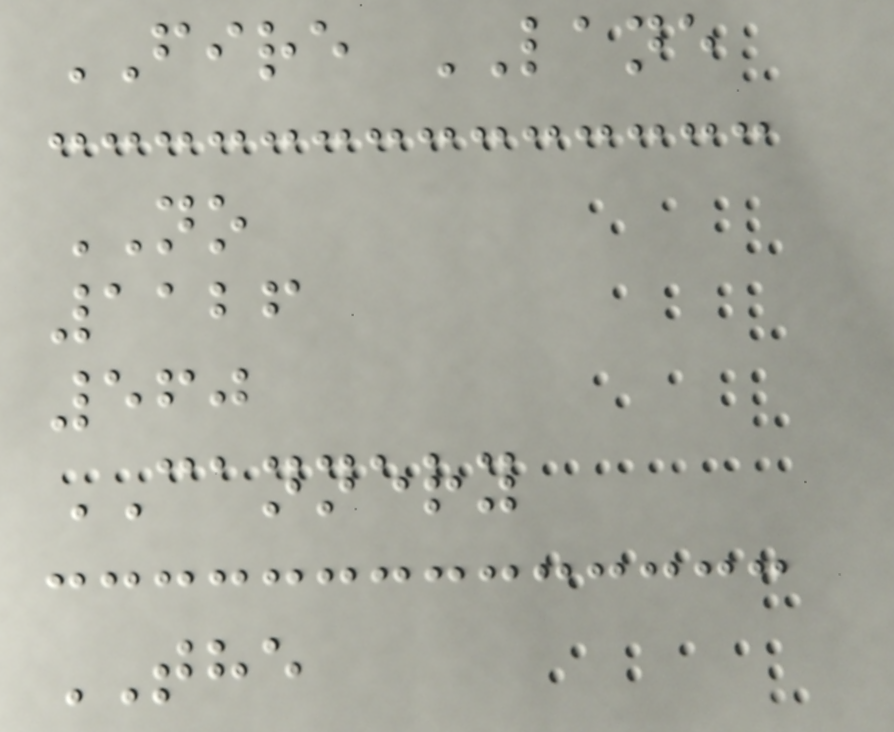FIRE LANE
NO
1126
560
CANNERY
THE
